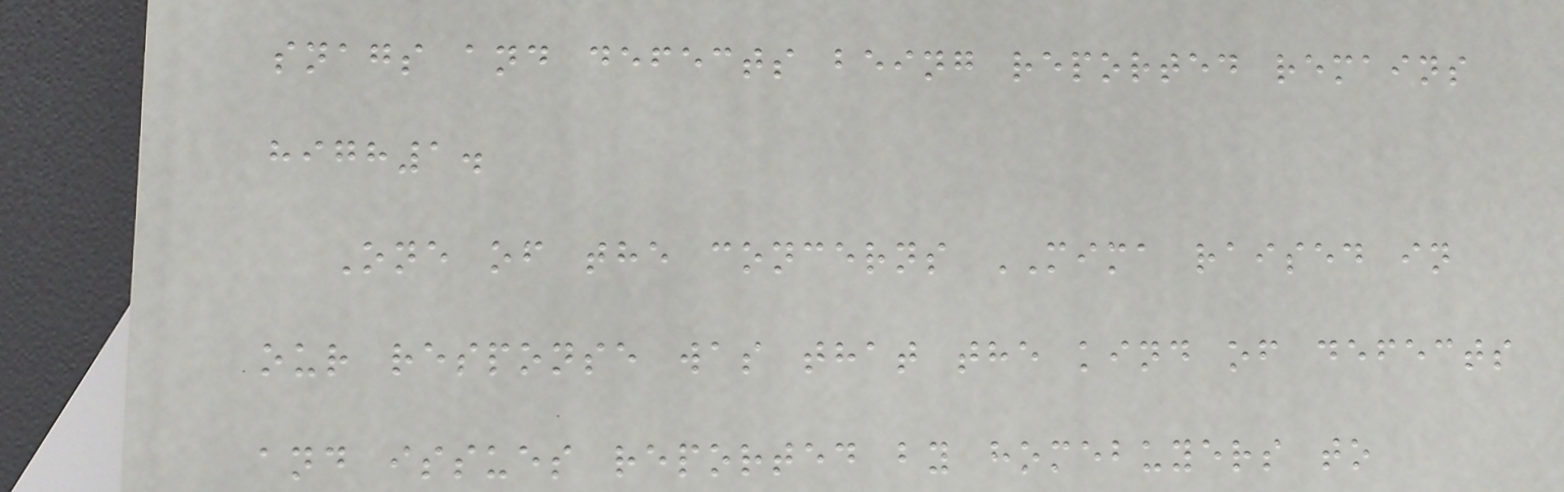snags and defects being reported remains
high1.
One of the concerns MIMA raised in
our response was that the kind of defects
and issues reported by homebuyers to
